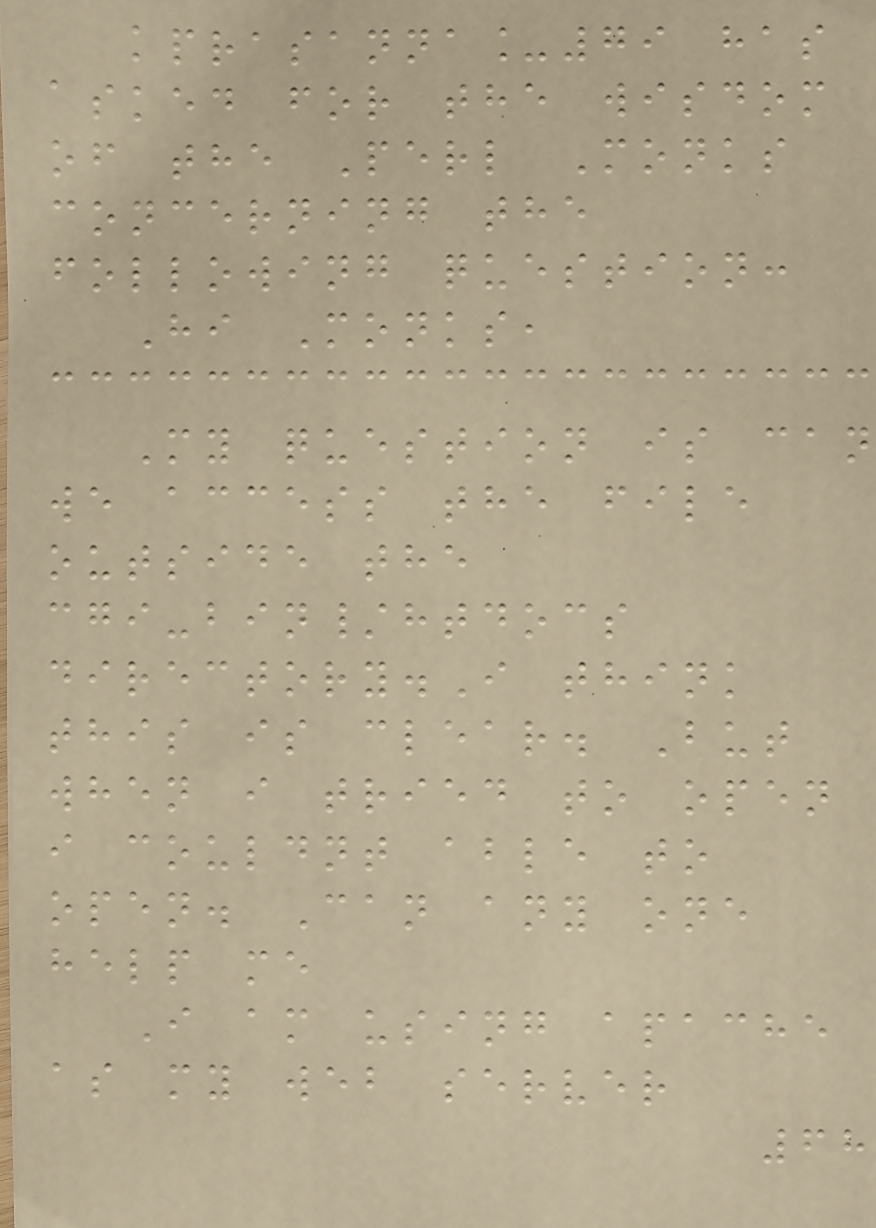kprasanna_79 has
asked for the wisdom
of the Perl Monks
concerning the
following question:
Hi Monks,
My question is can
we access the file
outside the
cgi-bin/htdocs
directory.I think
this is clear. But
when i tried to open
i couldnt able to
open. Can any one
help me
I am using apache
as my web server
68
